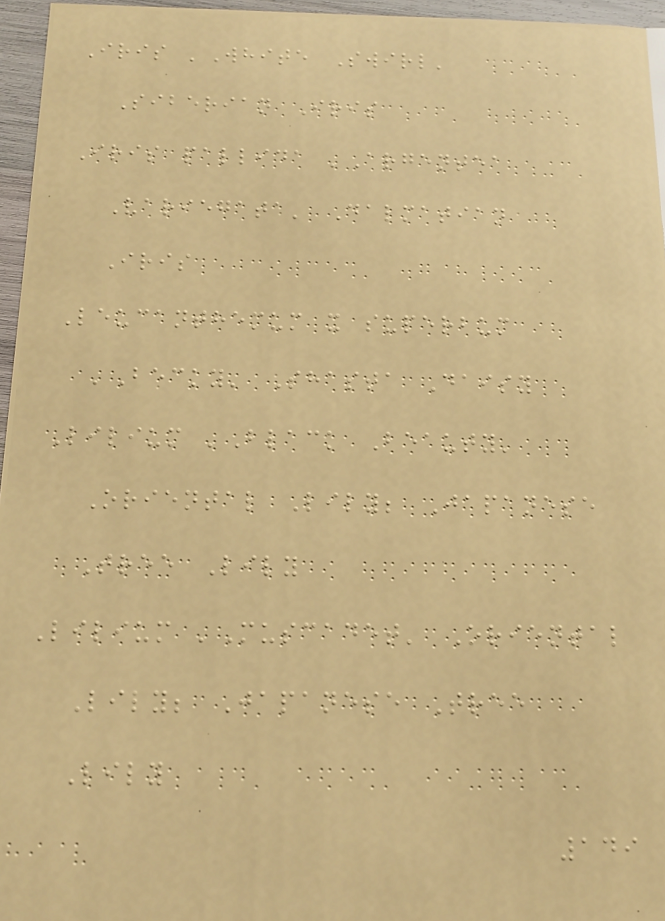Iris 'White Swirl'
Siberian Iris
Iris pallida 'Argentea
Variegata' Dalmatian
Iris
Leucanthemum x superbum
'Becky' Shasta Daisy
Lilium 'Black Beauty'
Oriental Lily; Japanese
Tree Lily
Lilium 'Muscadet' Oriental
Lily; Japanese Tree
Lily
149
